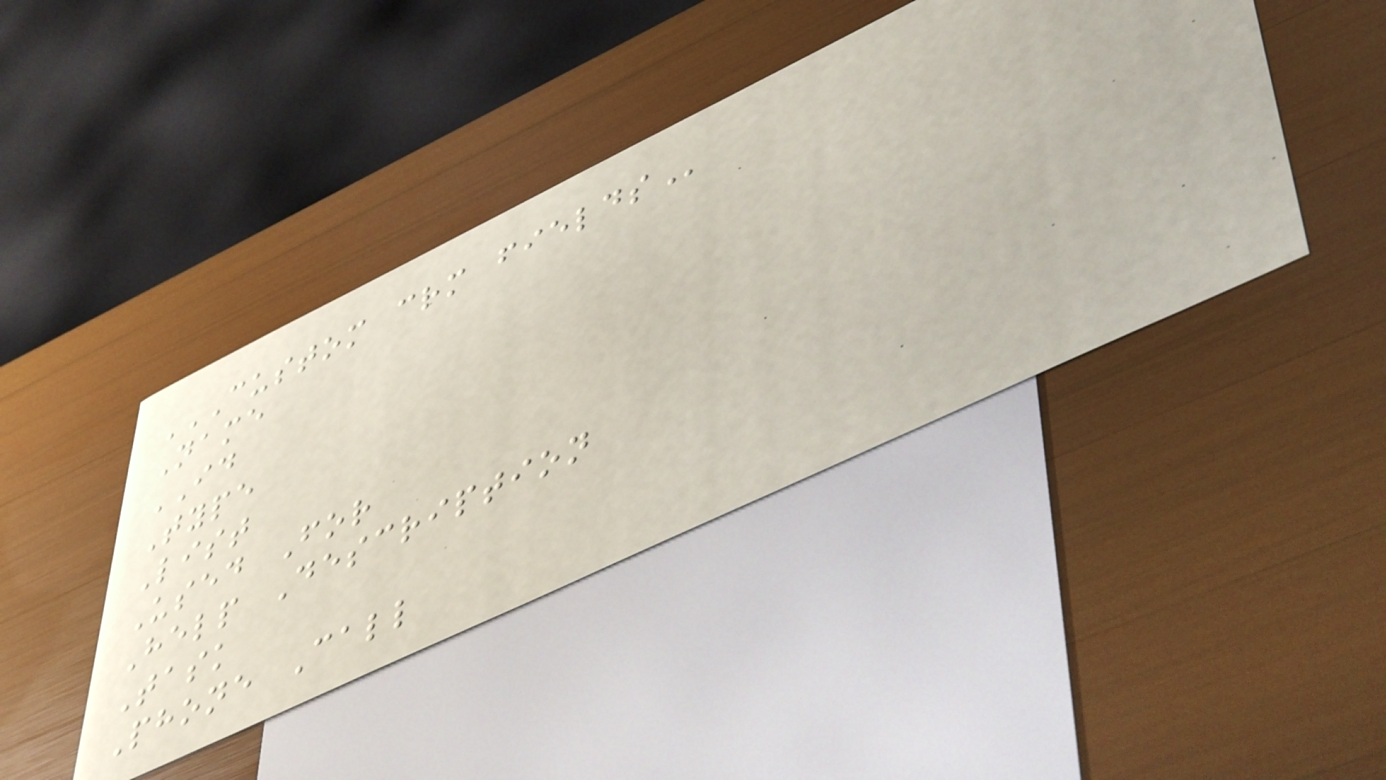CUSTOM CRM FIELDS
Name
ID
Type
List
Used For
Help Description
Task
Phone Call
